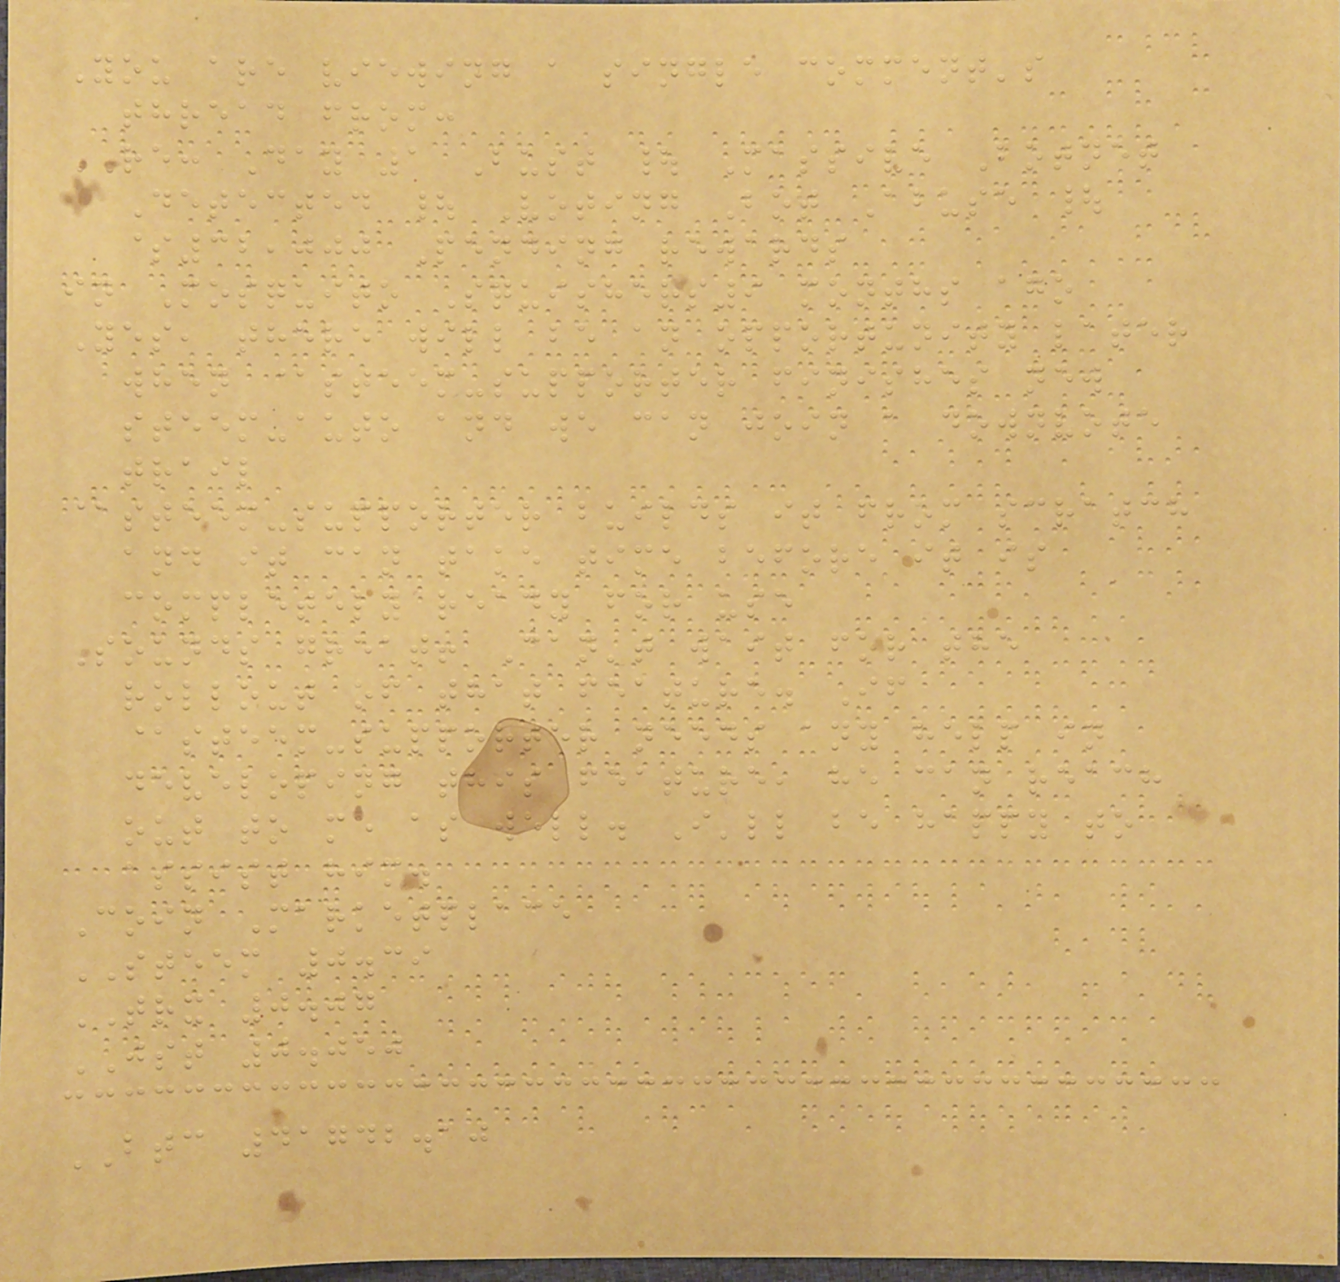You are viewing a single comment's
thread from:
RE: Day 1 Bust | Massive Botnet
Detected | Voting Bot Abuse |
$32,000 Pending rewards
in Mosquito Squishers9 months ago
Yes, there will be an opportunity later
when @steem-supporter finishes new
steem-auto and we can join a downvote
trail
@steem-supporter builds it from scratch
and it can take time before it is
completely ready for use
Sounds great! Can't wait for the
rollout of that feature. If
@steem-supporter needs any help in
developing this feature, he can reach
out to me as well. I'll be happy to
assist him.
Coin Marketplace
STEEM 0.39
TRX 0.07
JST 0.050
BTC 41742.10
